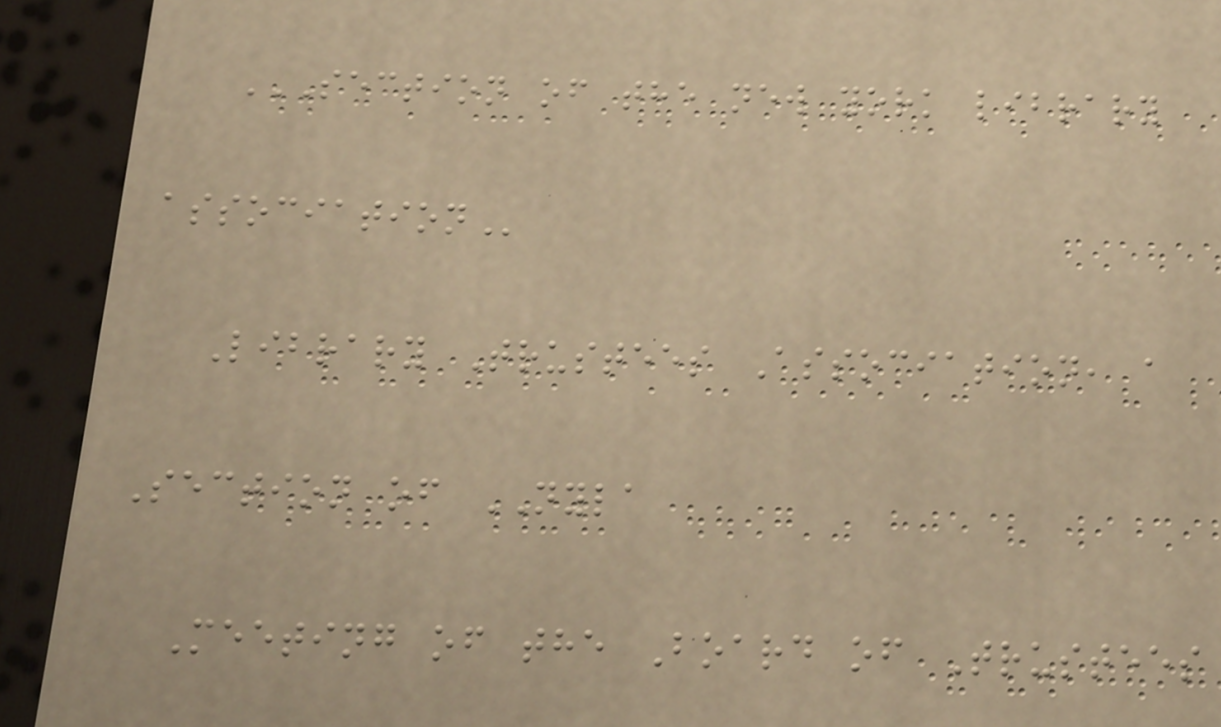SECTION OF THE NEW YORK LIBRARY
ASSOCIATION
Library Trustees Association, a
Section of NYLA
Meeting of the Board of Trustees
